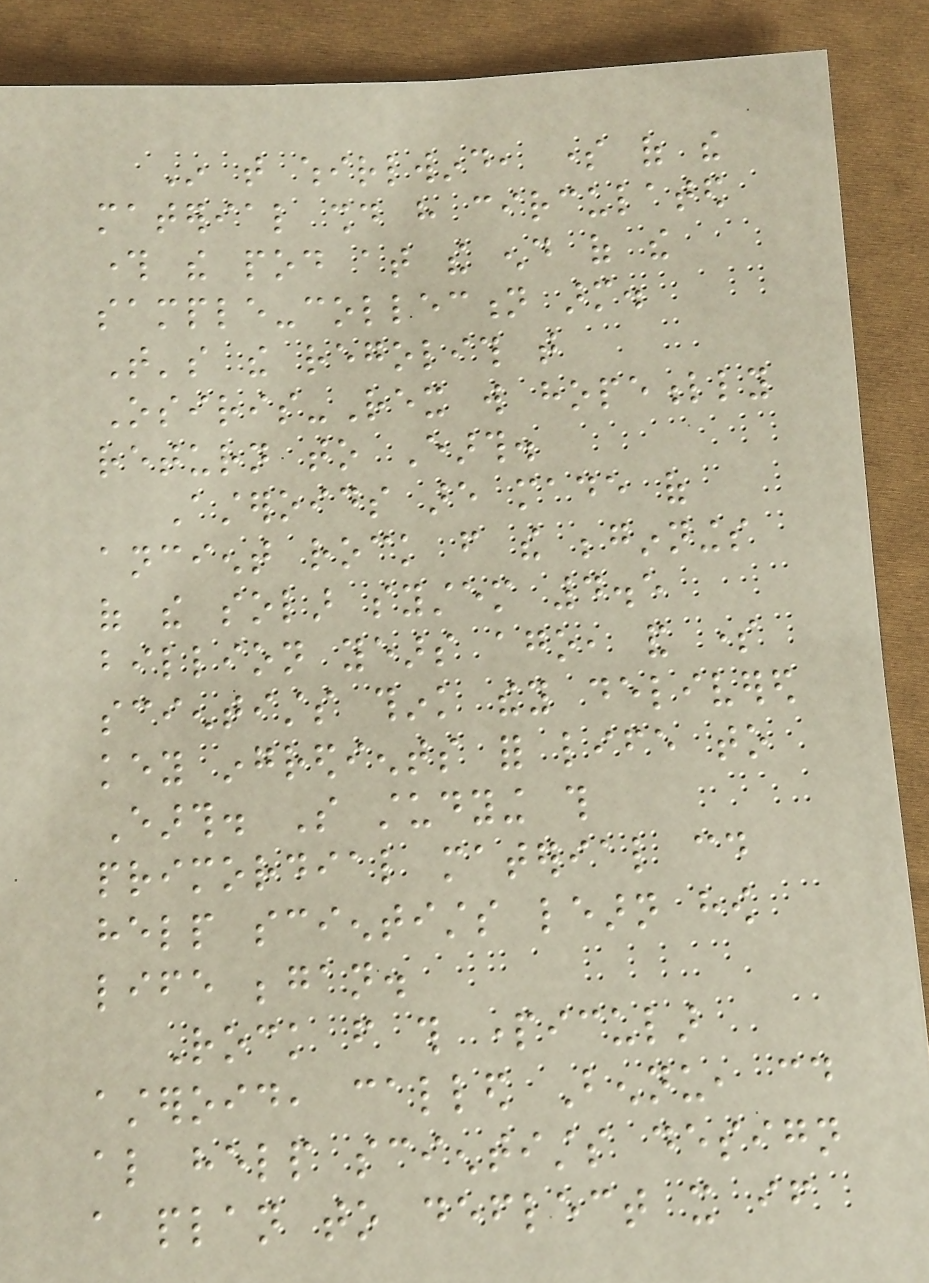In that whirlwind, some of the
material should have circulated
through the pod at the end of the
sample-collection arm.
That's the regolith that
Osiris-Rex will hopefully
return to Earth.
Asteroids are made of
ancient rock from the beginnings
of the solar system 4.5
billion years ago, and some
scientists think they delivered
key ingredients for life to
Earth. So studying this
primordial material could
help scientists learn how
life began.
Rock from this particular
asteroid, called Bennu, could
also help scientists design
a plan to deflect it if
